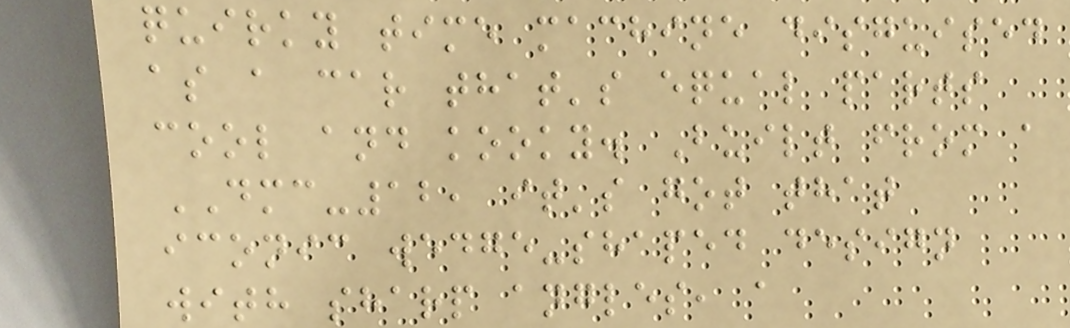quirky time machine disguised
as a car that's equal parts
cool and kooky. Built from a
DMC-12, it's got that
iconic wedge-shaped design
with sharp angles, a
